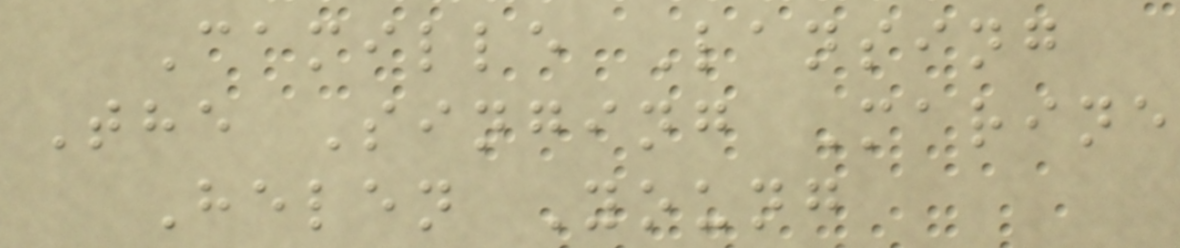Camille Lansing
The Singing Marine
Helen Young
